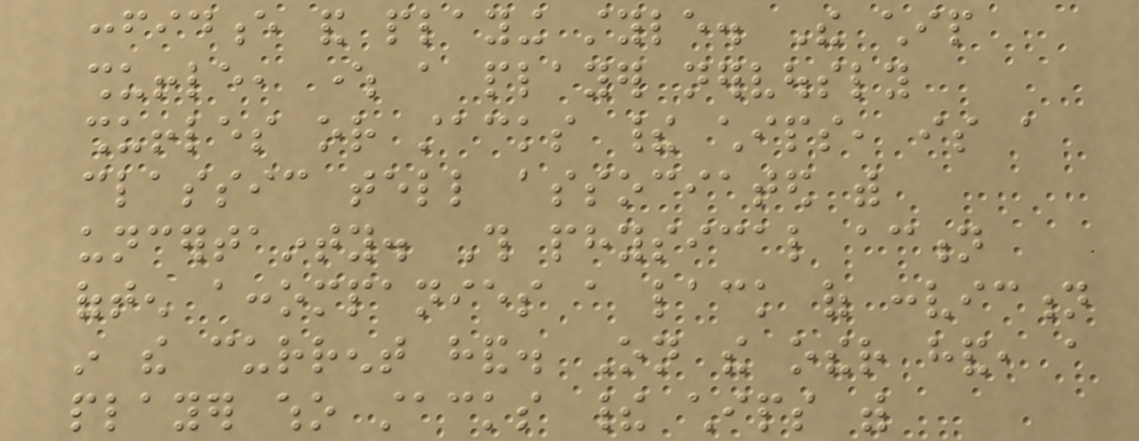confidence and playing style. The chip
shuffle, where a player nervously
shuffles or stacks their chips, is a
classic tell associated with
uncertainty. This physical action
often accompanies a lack of conviction
in the current hand. On the other hand, a
player who stacks their chips with
